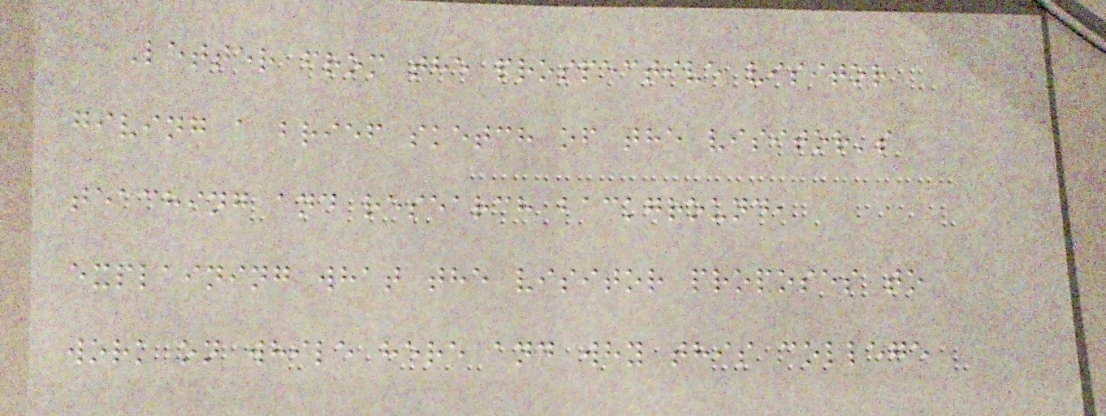Letter from the prospective visitor
giving a brief sketch of the visitor's
teaching and research background,
explaining what the visitor proposes to
work on while here and why this college
